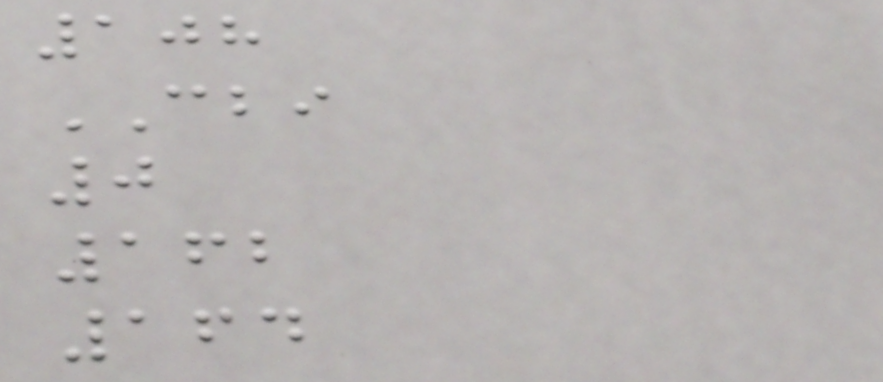108
CBI
0
162
164
